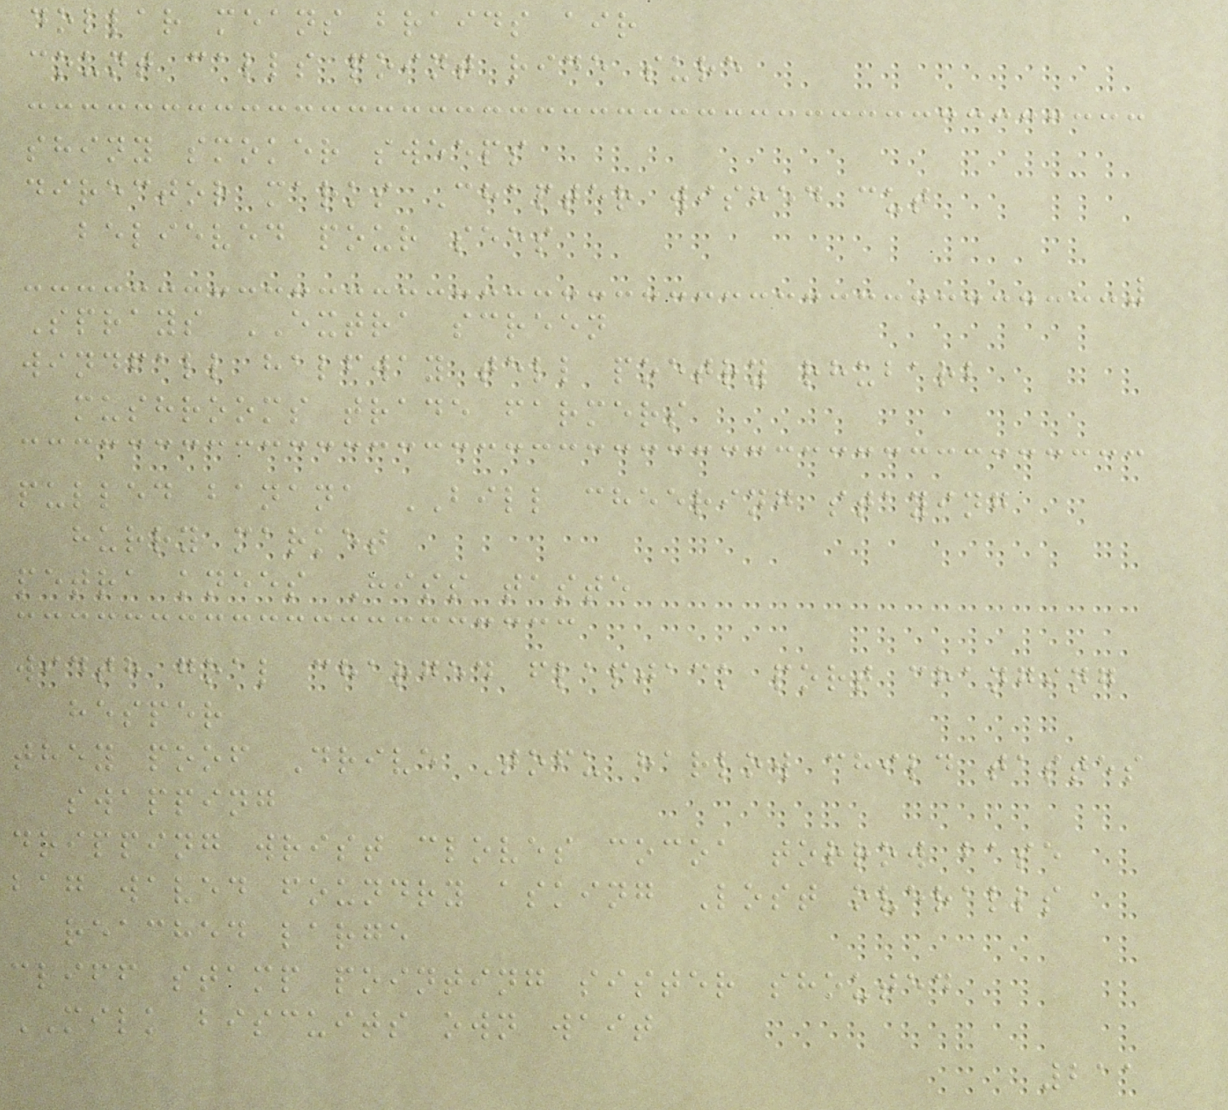dollar means braids air
count calls point ride sure
shiny smoker sweeps
director marks Chapter wished cut
believed pour sees
Sprays EXTRA screen
windfall halfway tell poetry rhubarb
mushrooms trade farmers
pulled banana BILL cheering staying
hurry market
petra knees Hiss taste
width goal charged flapjack port changing
hesper
they poof Drive Tofu harlow child tastes
swapping
dripping wrist cloves cocoa torrow base
bag waved foundry asking Lost overalls
reached large
cliff stamp pointing sister shouted
MILK biscuits own wait
211
